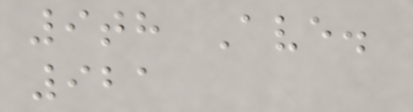9th Ave.
921
